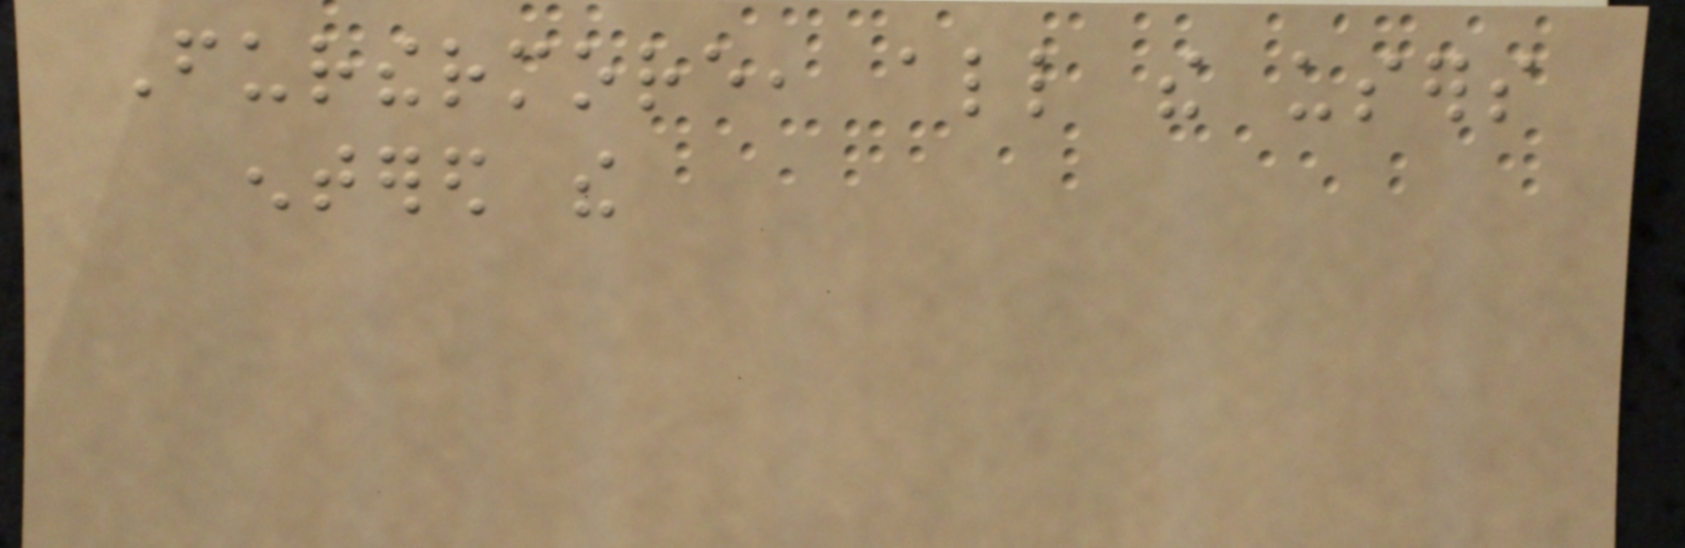Furthermore, all the users
entered the
